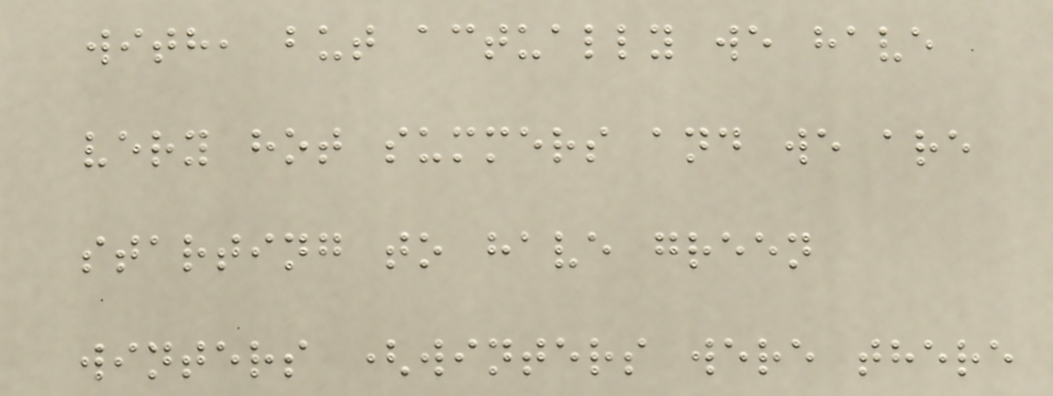with, but actually we have
very hot summers and we are
starting to have green
winters (winters were there
